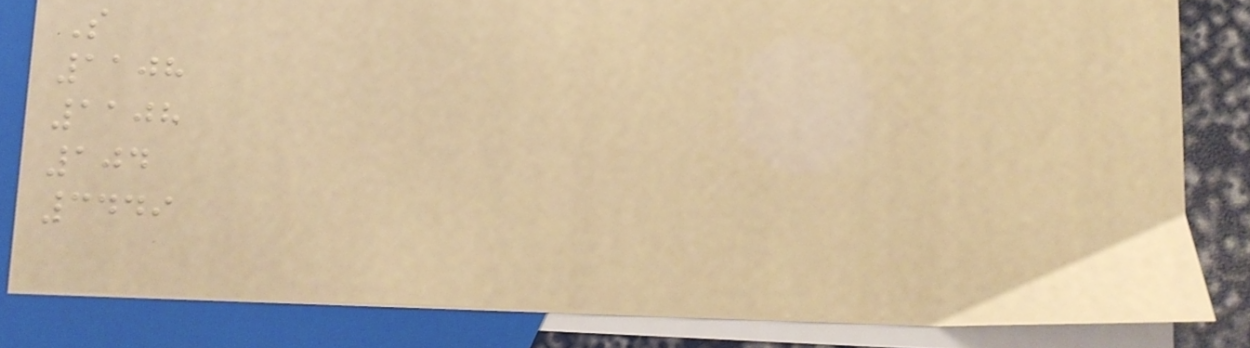S
1108
1108
104
3449
